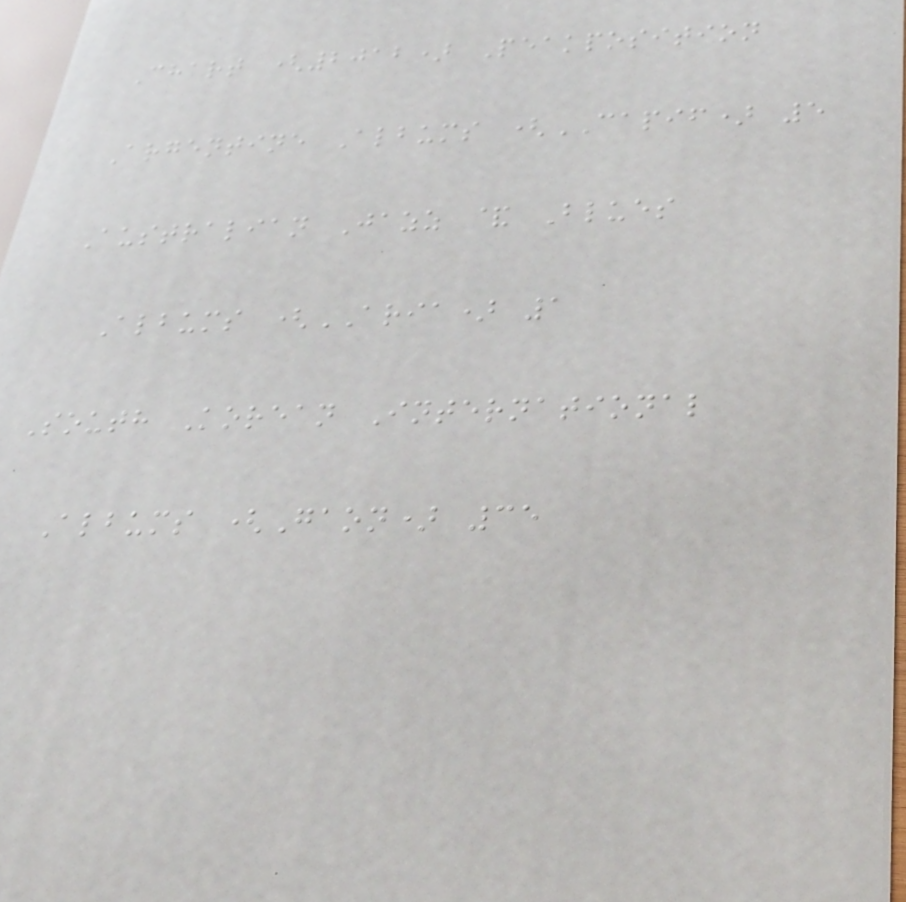Chart (2012) Peakposition
Argentine Albums (CAPIF) 5
Australian Jazz & Blues
Albums (ARIA) 1
South Korean International
Albums (Gaon) 35
